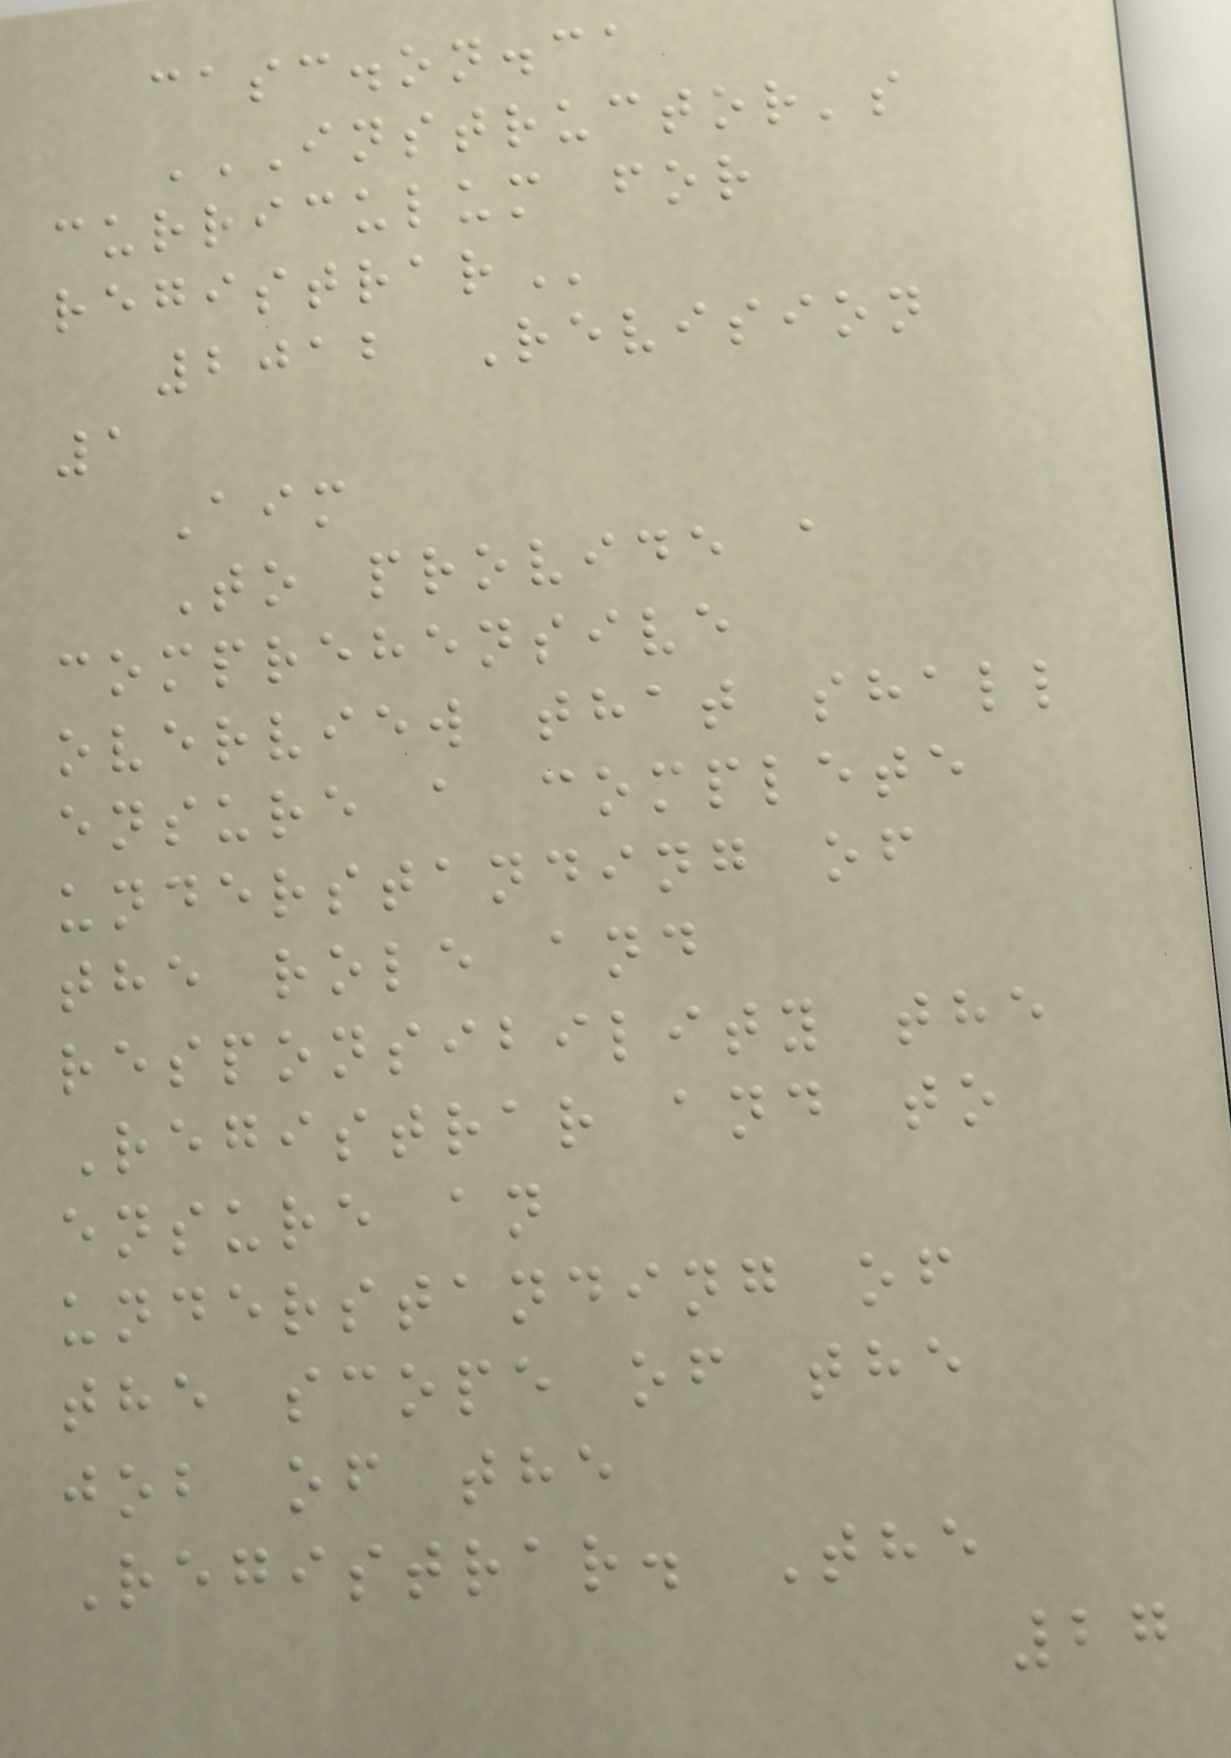casc.on.ca
INSTRUCTOR'S
CURRICULUM FOR
REGISTRAR
2012 Revision
1
Aim
To provide a
comprehensive
overview that shall
ensure a complete
understanding of
the role and
responsibility the
Registrar and to
ensure an
understanding of
the scope of the
job of the
Registrar. The
27
